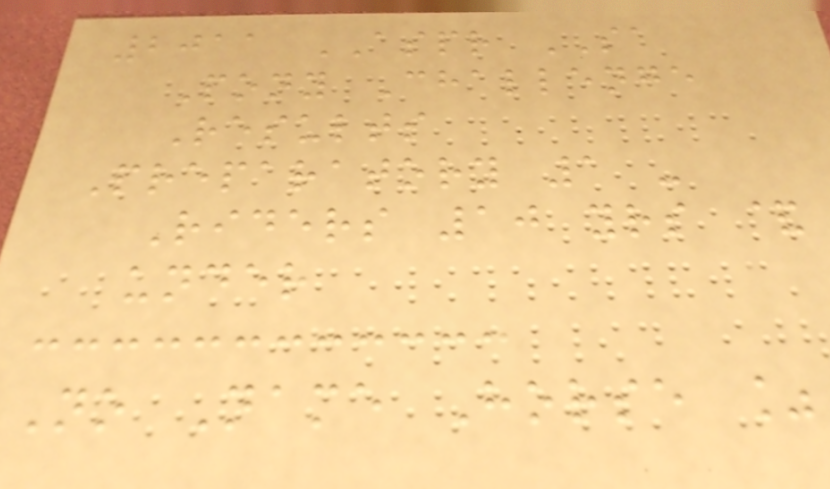2011 ASPR SA
Pony Challenge
Results
Preparatory 1 -
Riders 10 yrs &
under
No Name Horse %
